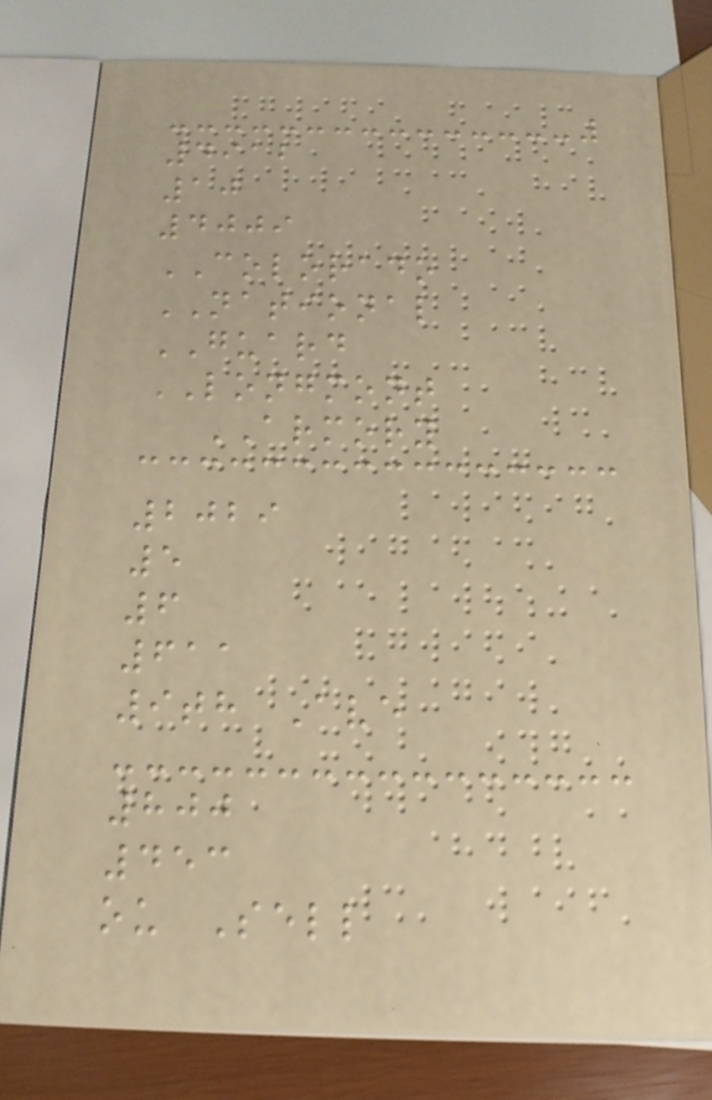4912
10
4009
COLORADO
NATIONAL
GUARD
LONGMONT
ARMORY
2029
5
6
611
9th Ave
800
453
ou Sell
